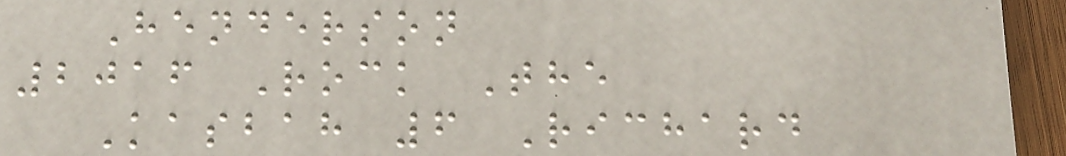Henderson
2016 Rock The
Kasbah 6 Richard
